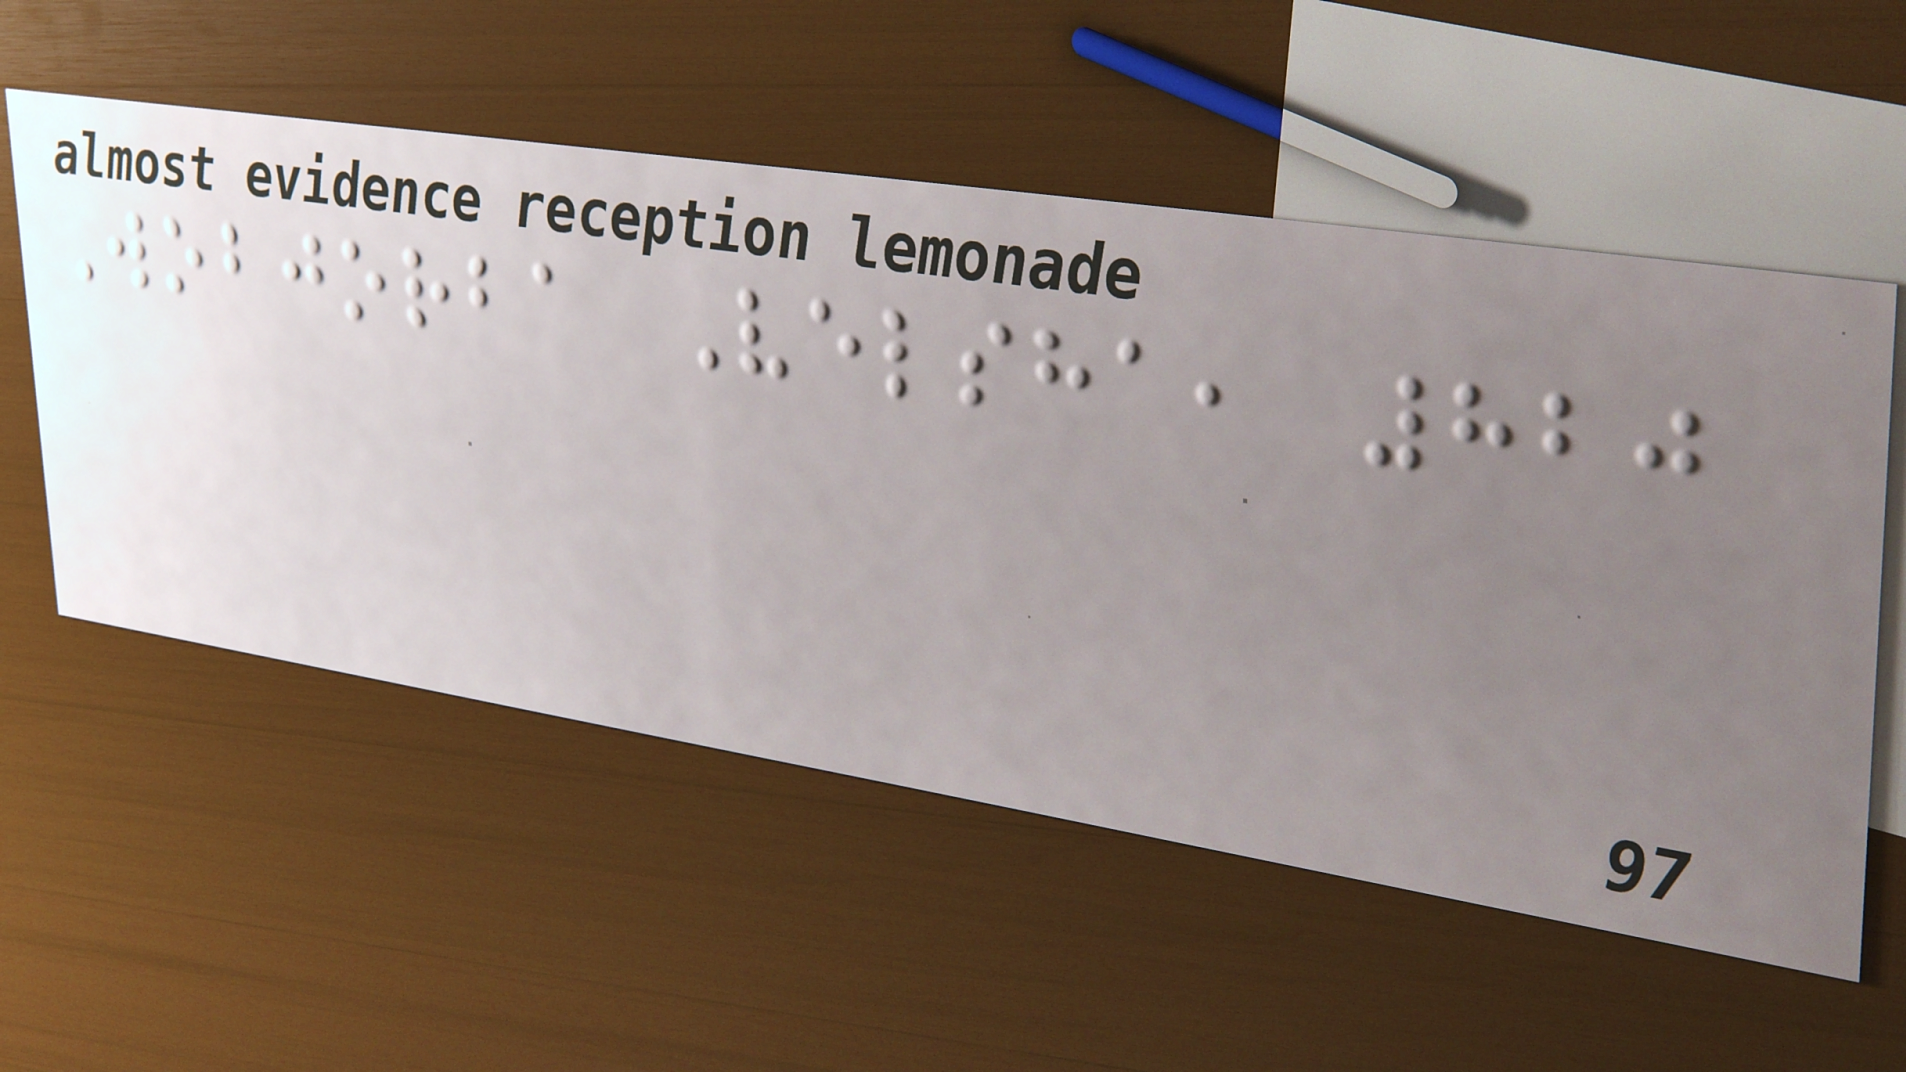Wobjorba Velsha, 820
